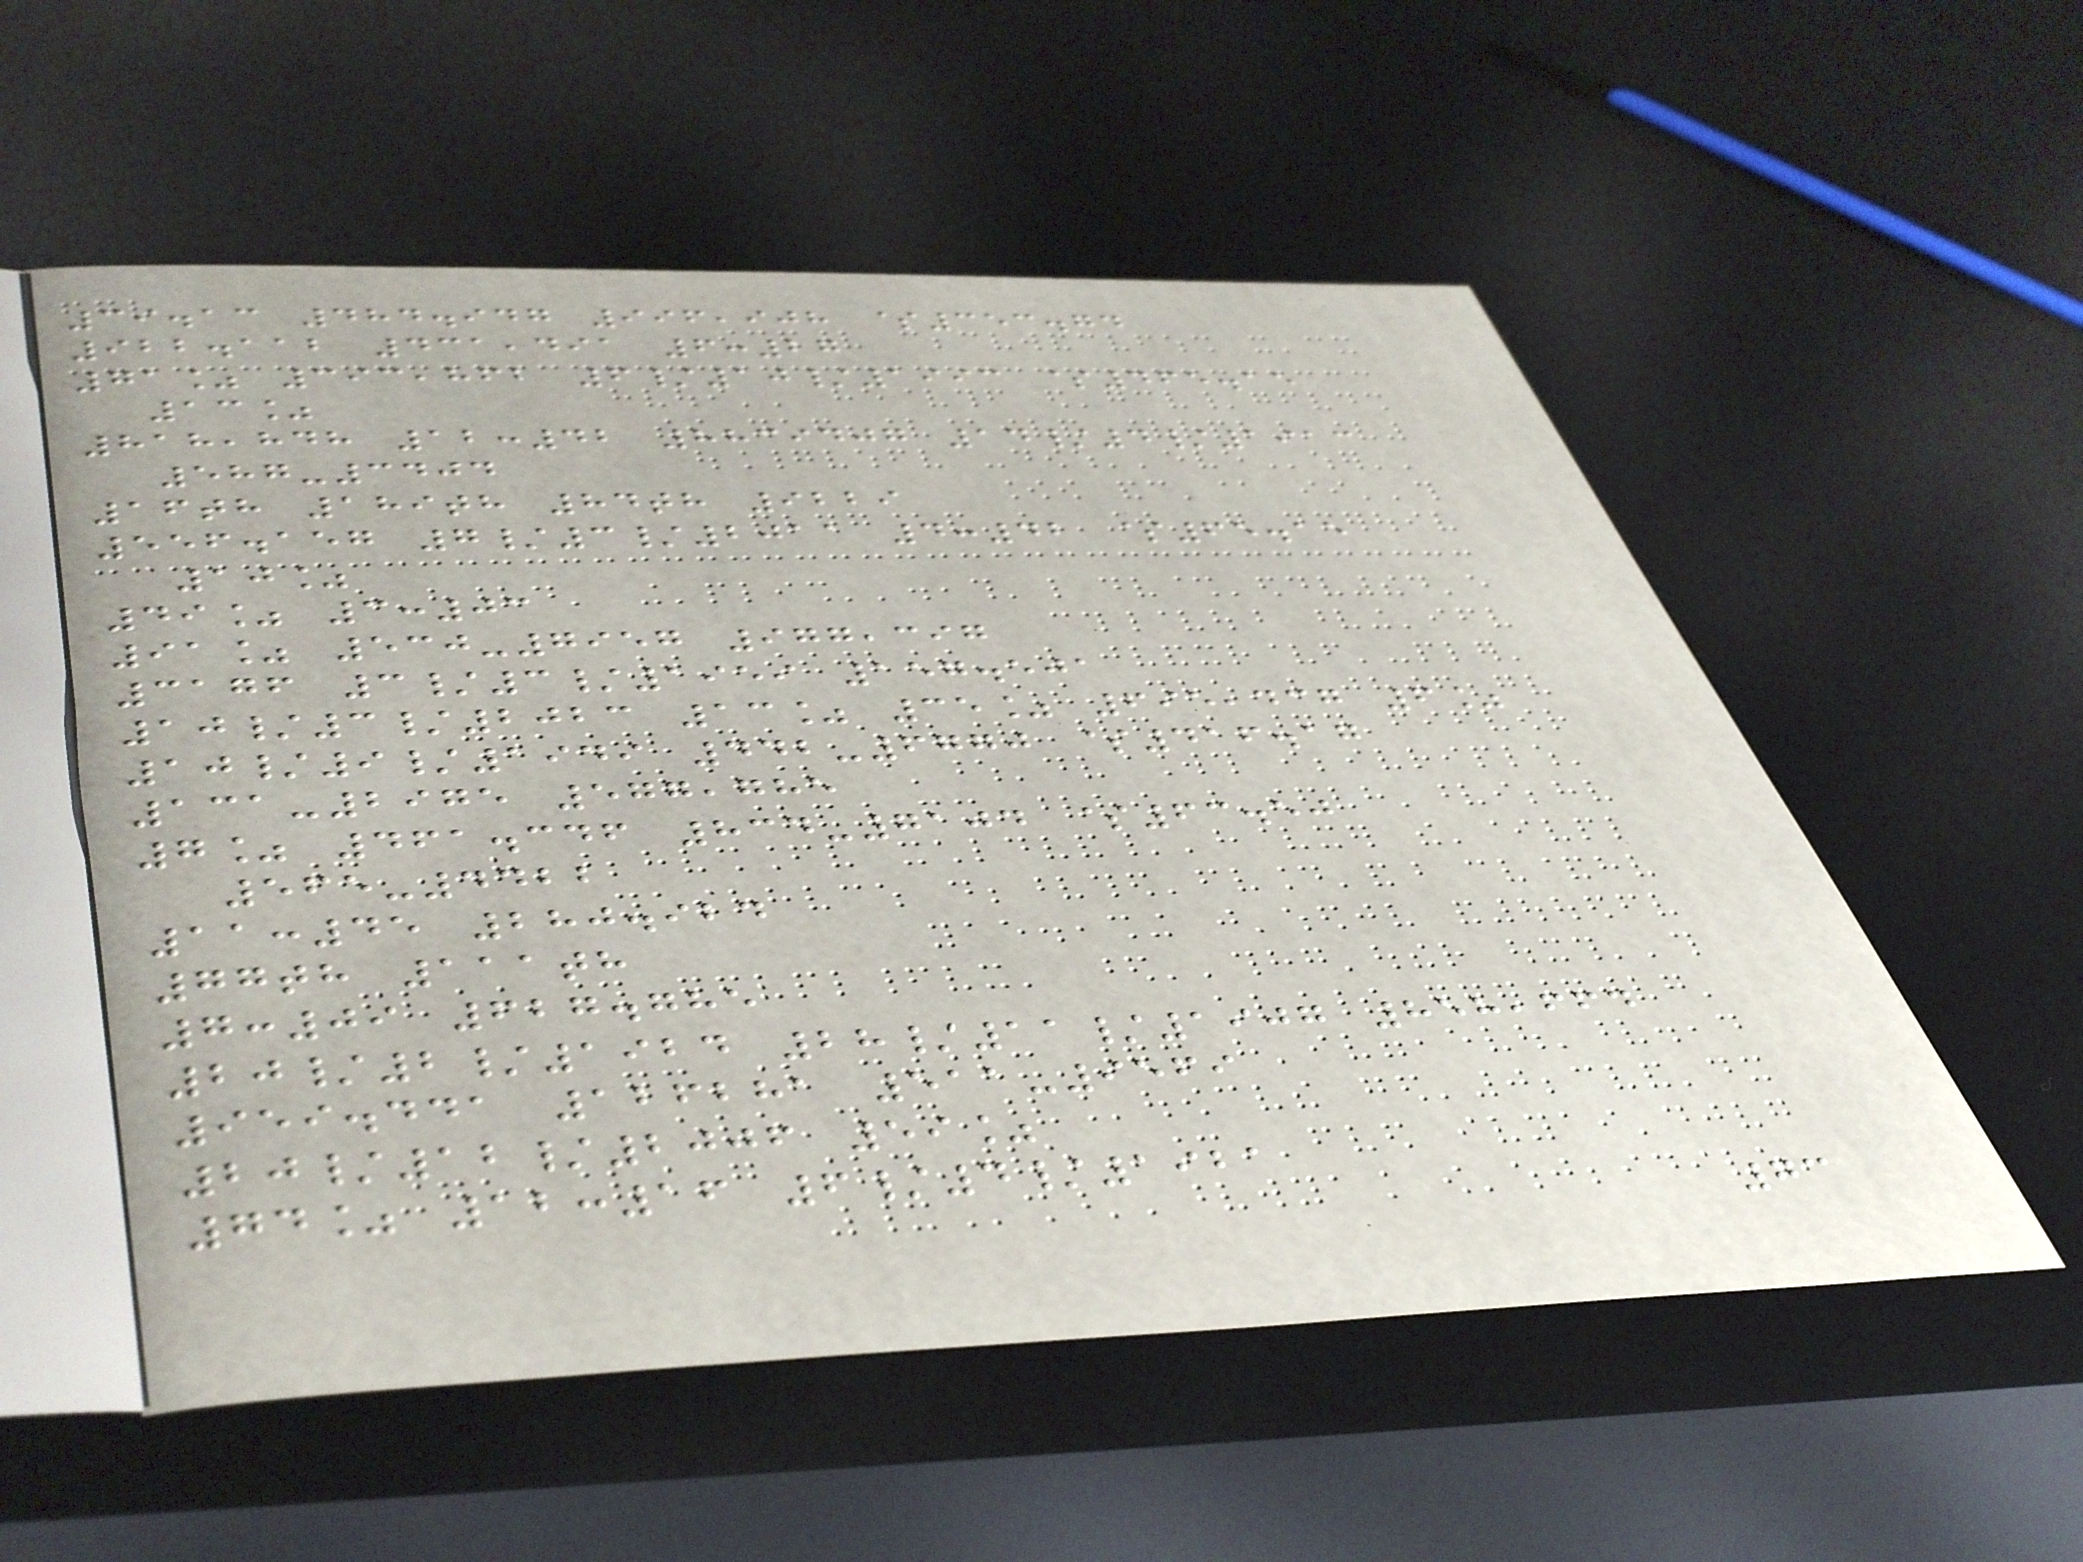39.13 484.947 996,908 $353.74
922.112 431,491 6:27
71% 393,862 6/10/1993 $465.15
13%
818,848 12:42 8839407 14/4/1913
587-3404
16th 189th 84th 9229
556.157 7/3/2011 4:42 $65.15
10%
49% 3:03
91% 530-7957 977,397
3176 3/3/1959 157.501
10/3/2023 13% 35% 695,437 6%
10/9/1949 442-6770 $416.17
131-2975 577,785
7% 461.346 834-7104 $63.50
565-4422
11:45 280.924
77th 111th
7:09 627.785
20/2/1924 28/11/1907 858,664
959.441 126281 511-9569
20/12/2006 59%
74% 12:16 6/4/1921
73
